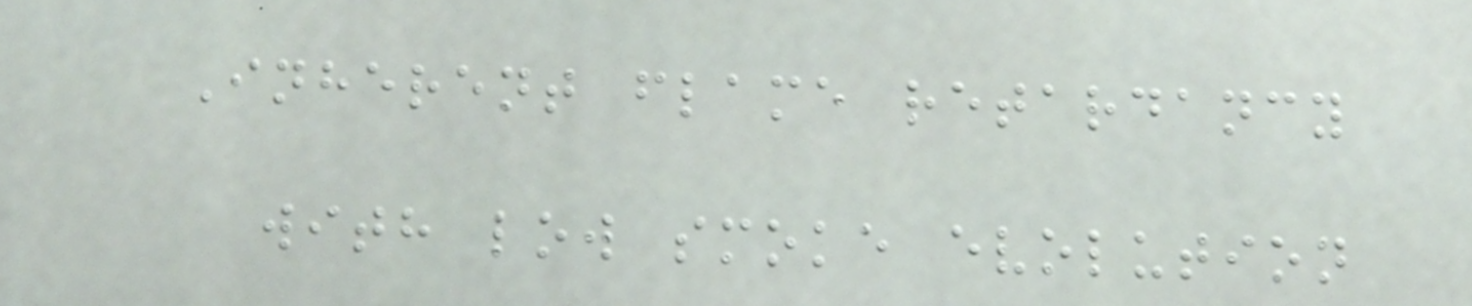Inherent flame retardancy
with low smoke evolution
